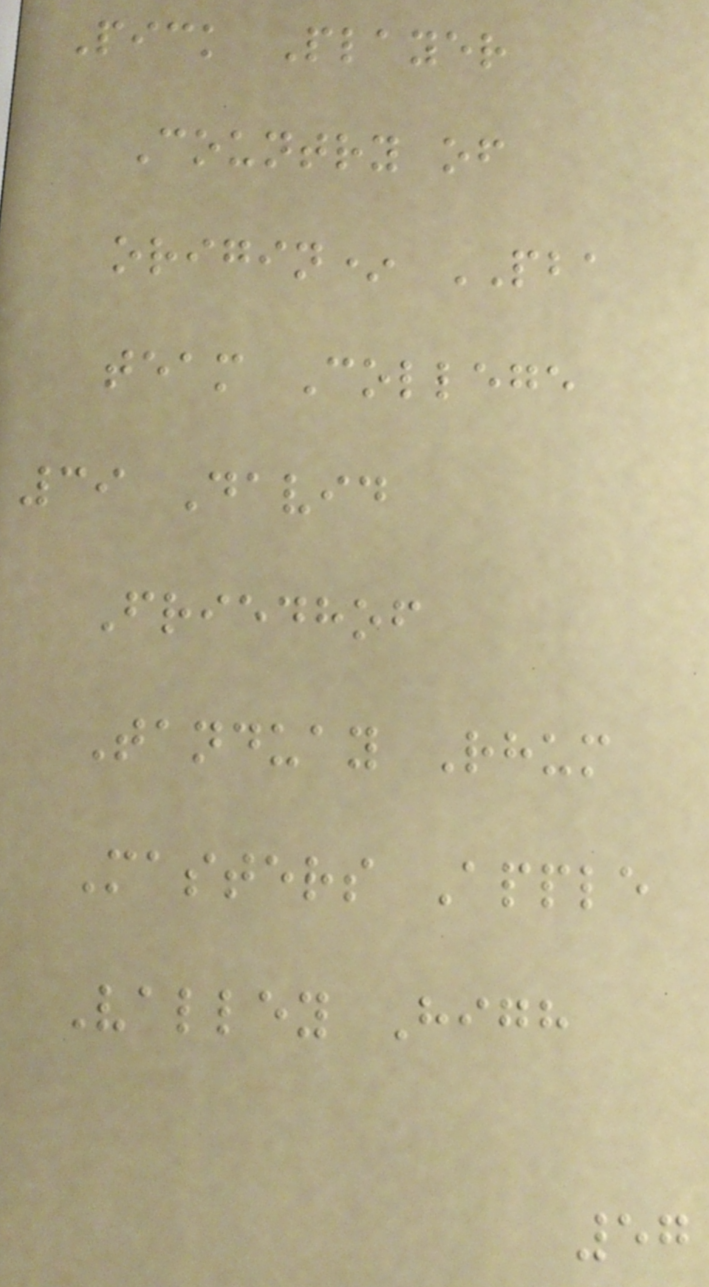Pick Player
Country of
origin* PBA
team College
39 David
Friedhof
Tanduay Rhum
Masters Apple
Valley High
57
